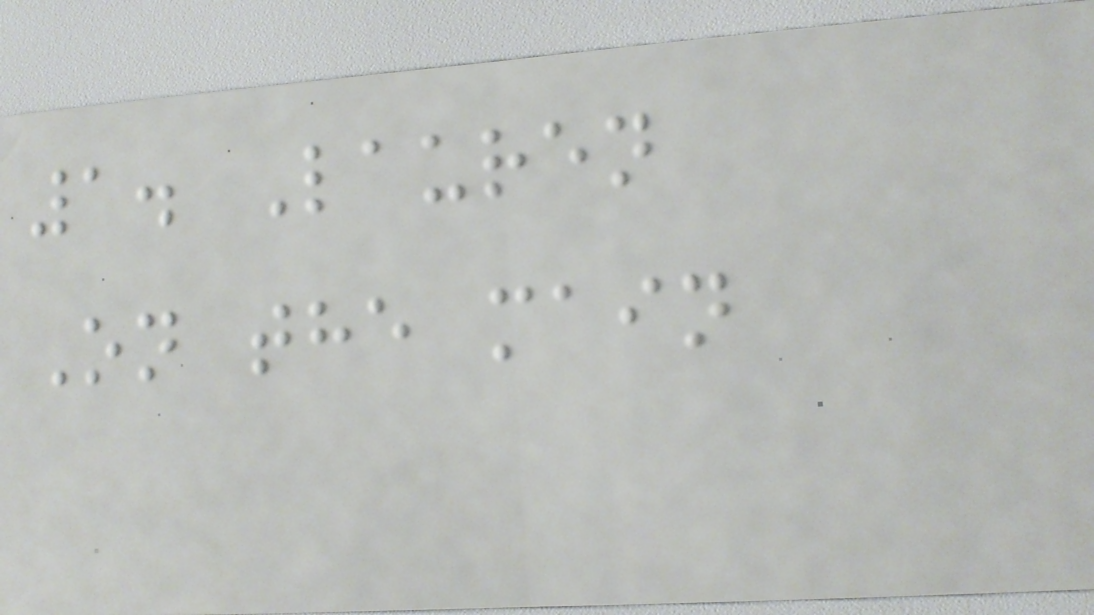1. Lauren
On the main
